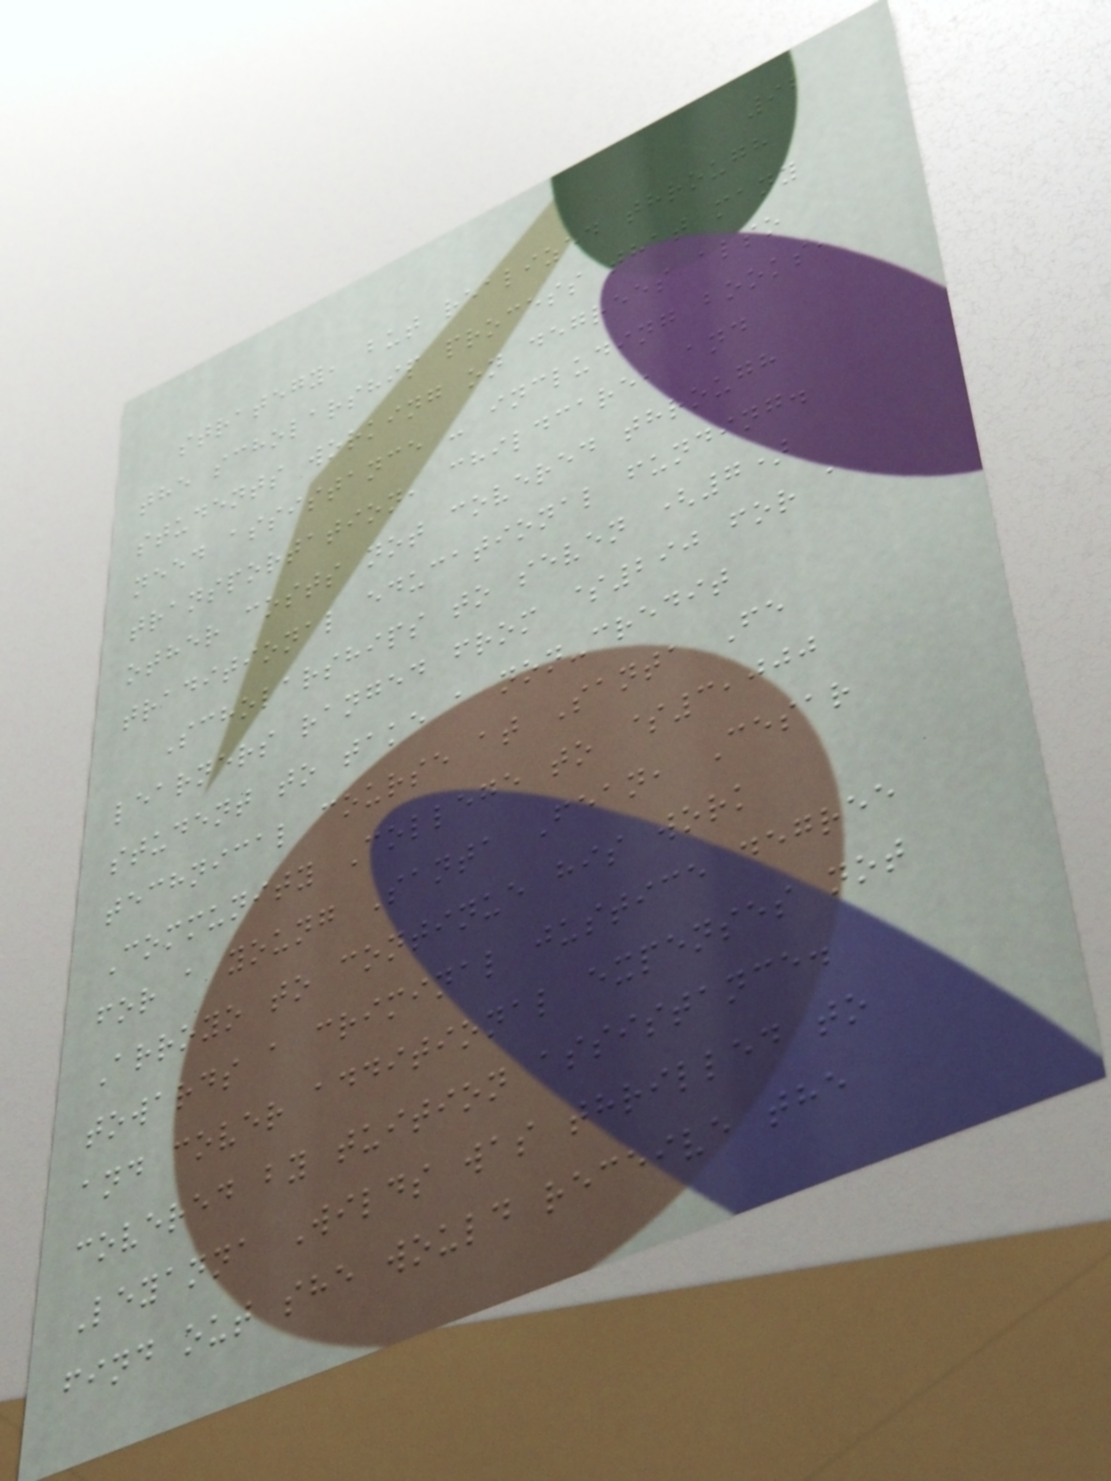92
strategy, but realized through
the scholarship process that many
students working on degrees also
need assistance - including books,
transportation, childcare, and
other costs not covered through
traditional educational funding.
Scholarships to seven (7)
learners ranged from $290 for a
student to take a non-credit
technical course at Santa Fe
Community College to $3,000
for a young Santa Fean, Cesar
Arroyo to continue his work
towards a criminal justice degree
and cover additional expenses not
covered by tuition assistance.
Leyanna Wilds was thrilled to
find out she would receive the
